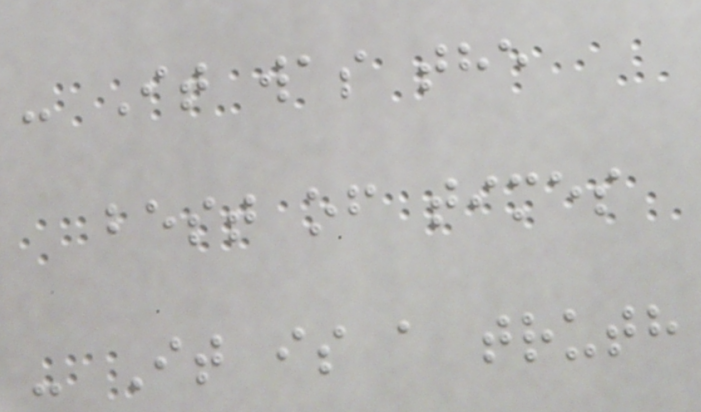- It was the
best of times
- It is a truth
